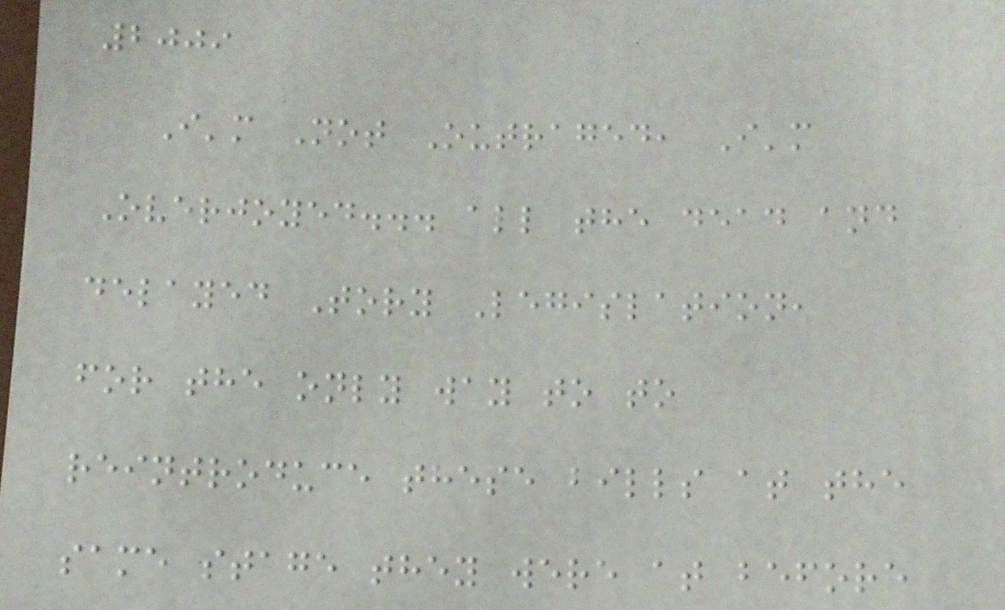2009
I'm Not Outraged, I'm
Overjoyed... all the dead and
delayed Tory Legislation,
for the only way to to
reintroduce these bills at the
same stage they were at before
